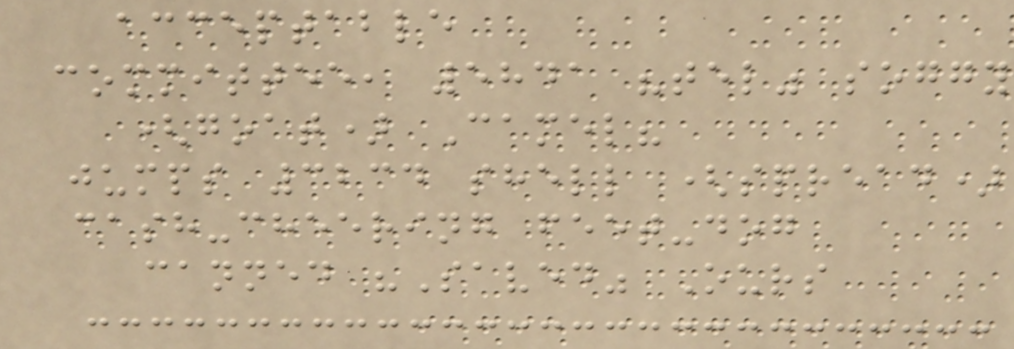acceptable
committee, 5841 "tel" soggy
(goat) Camel?
jumps 3234 shell (spread)
cash-cheering feet-dog
canned "Saved" Ours
